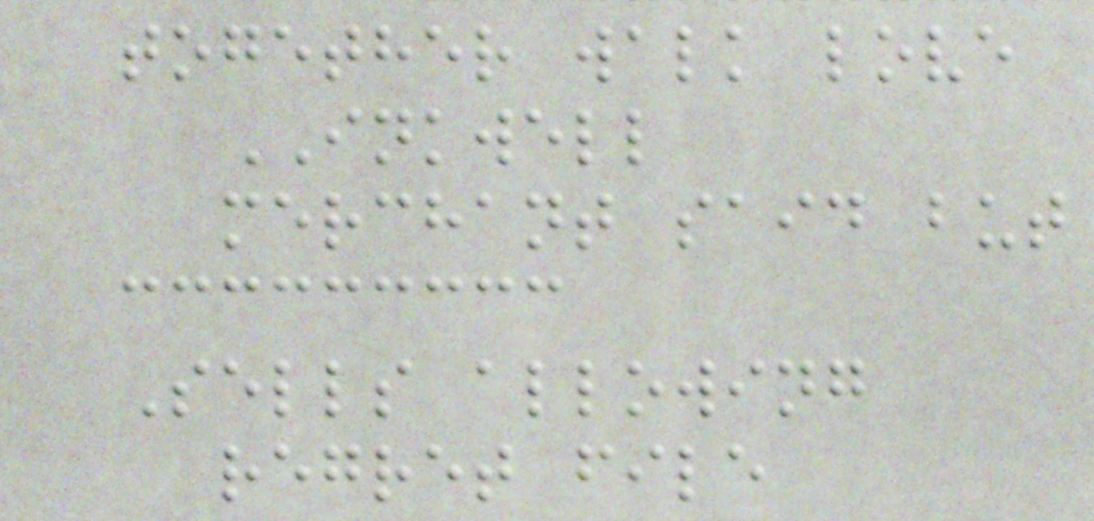together walk love
INKWELL
merchant said but
Sells allowing
regret file
